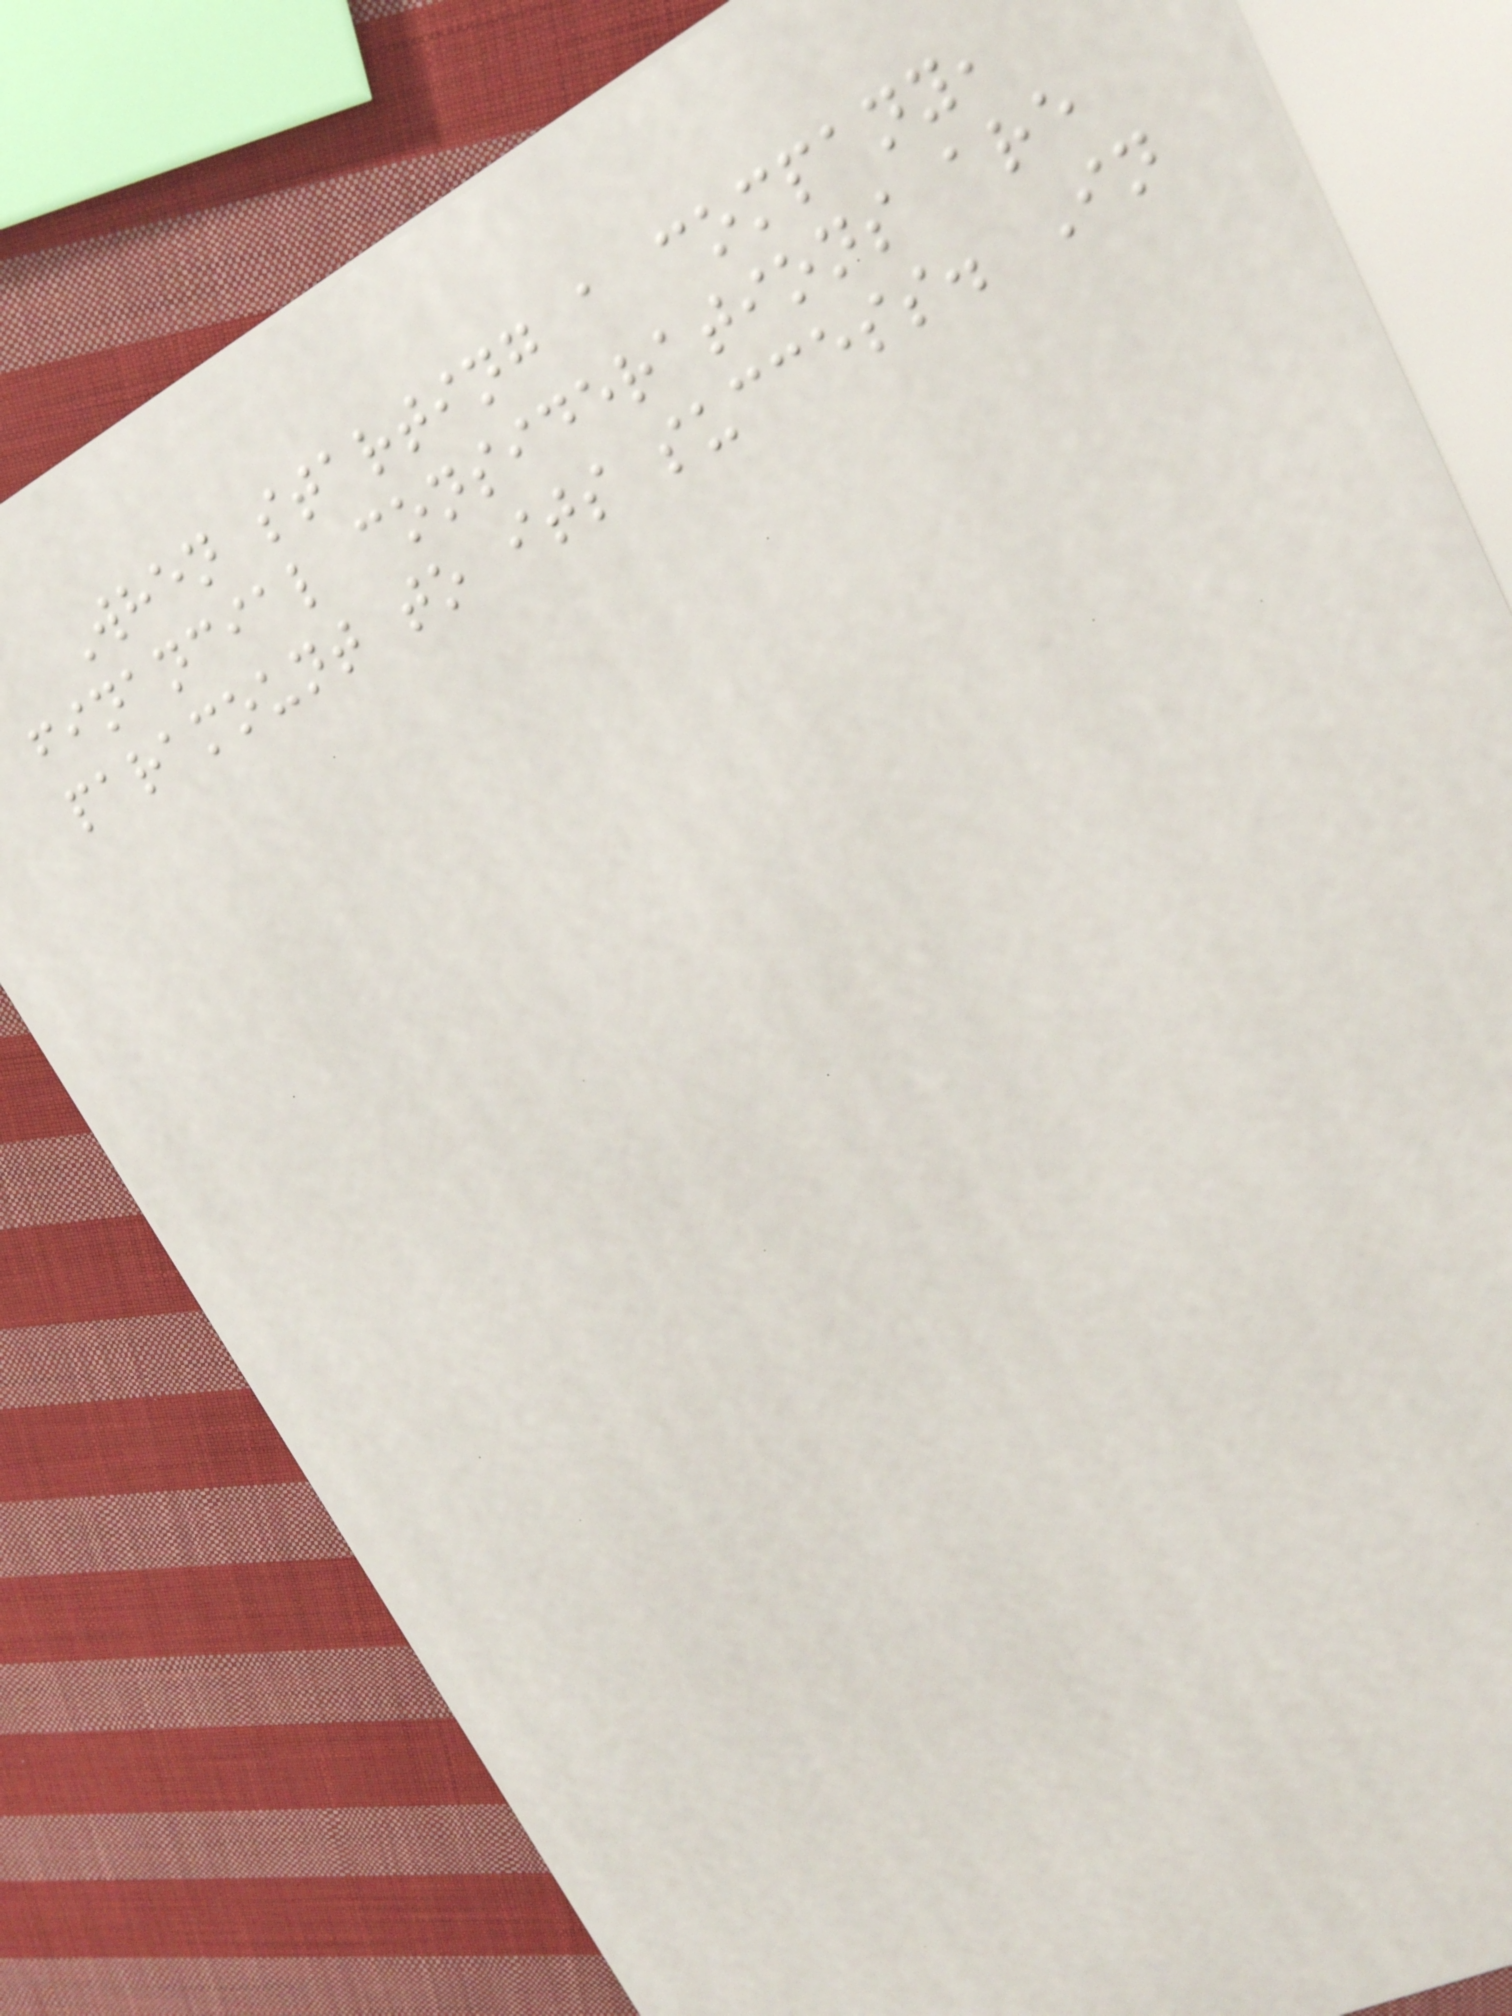When starting a company,
financial considerations are
paramount to its success. In
